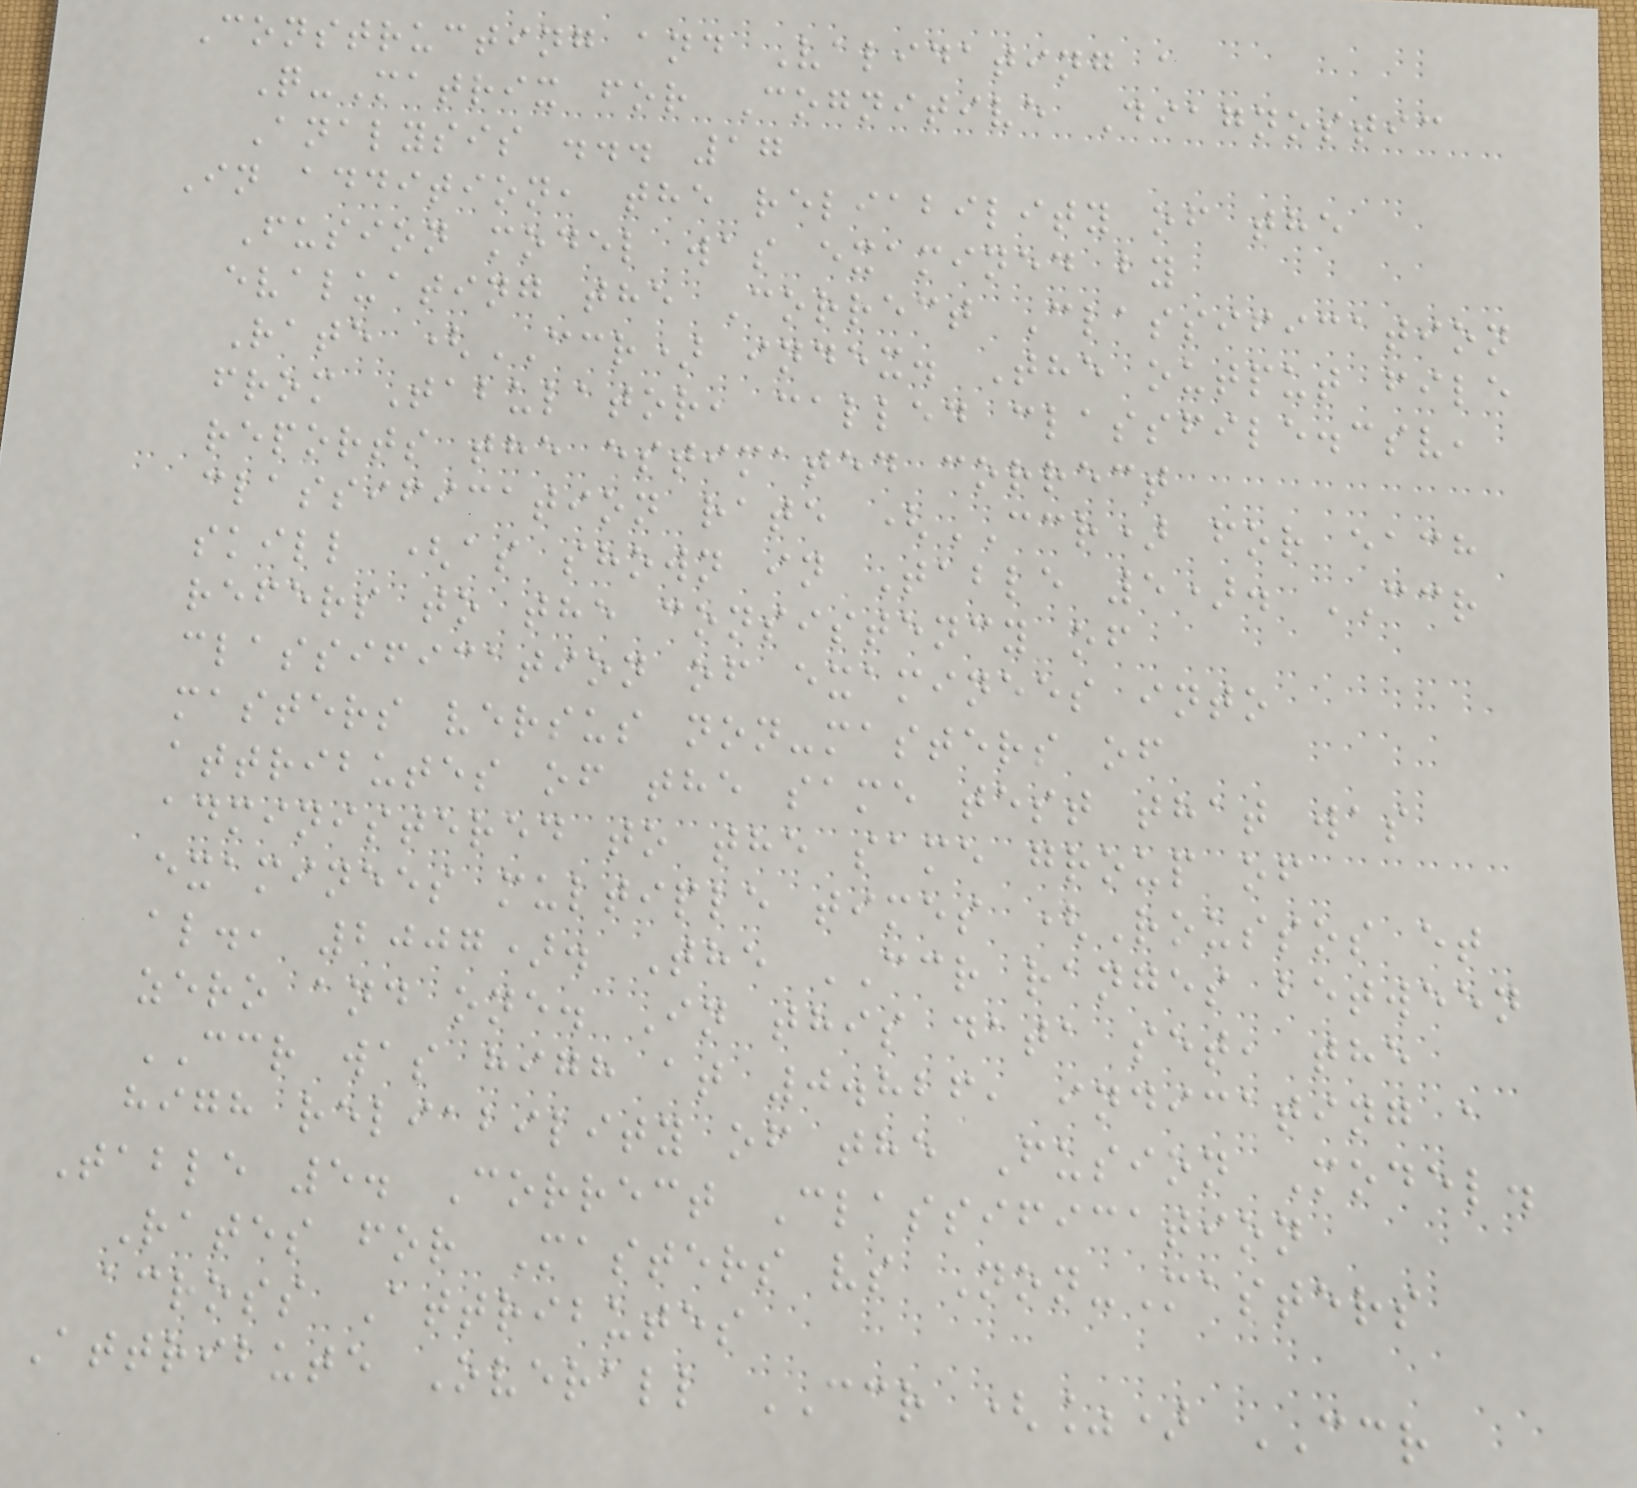Constructing and Validating a
Q-Matrix for Cognitive Diagnostic
Analysis ... 17
In addition, the reliability of the
Fusion model was examined by
evaluating the Correct Classification
Rate (CCR) index. The output file
from Tabulator, called classfile.csv,
reports the estimated correct
classification rate (CCR) for each
skill (as shown in Table 5). CCR
refers to the consistency of
classification of examinees into
masters versus non-masters of
attributes of the same test that was
administered to the same group of
examinees multiple times (Roussos et
al., 2007). The CCR ranges between
zero and one. In this data set, the
CCR was high at 0.826, indicating a
high reliability of the Fusion Model.
Table 5. Correct Classification
Rates for Masters vs Non-Masters
across Attributes
Attribute Overall CCR (%) CCR
